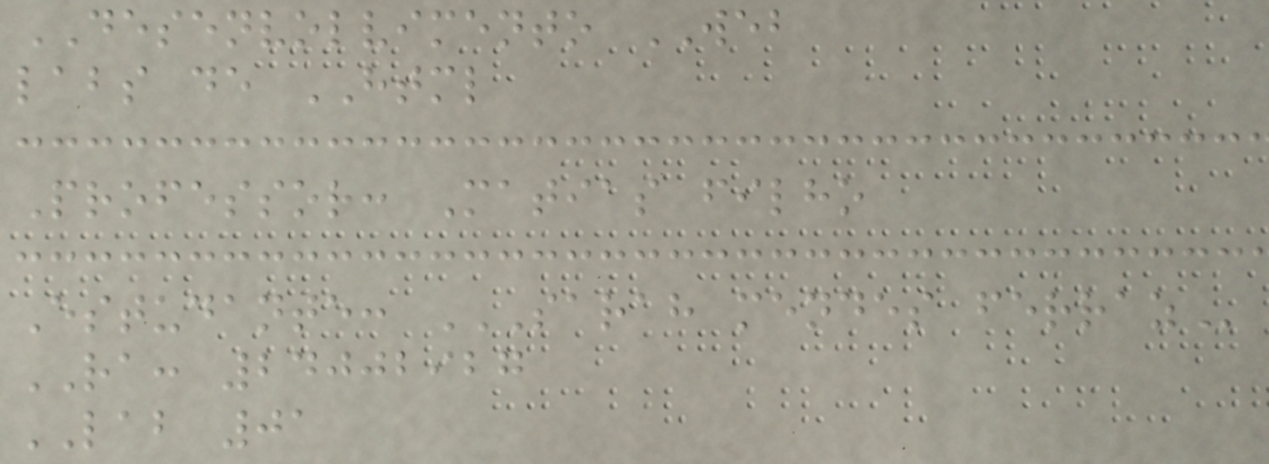DESENVOLVIMENTO WEB
labs de HTML
Professor: Matias filho
Estudante: SARAH MENDES FERRAZ
RA: 24002927
LAB 01
